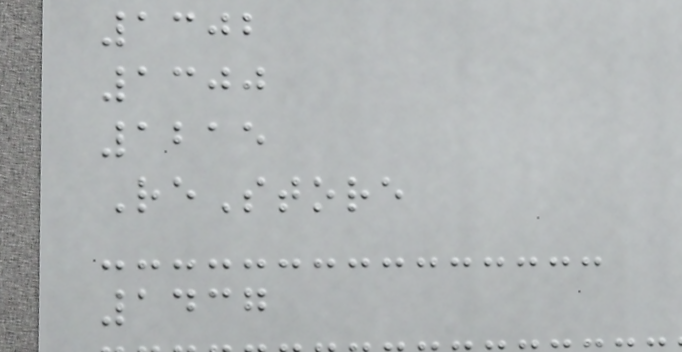1302
1300
1215
ReStore
1437
